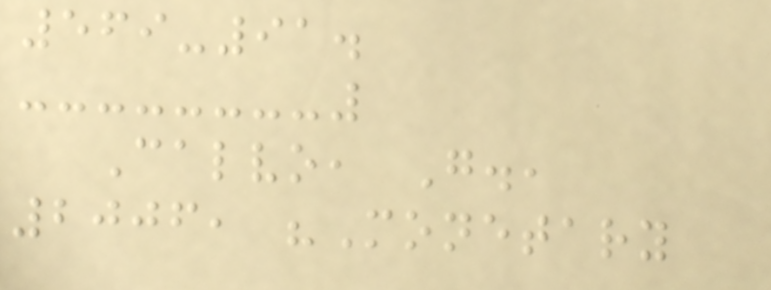569-91.
Calvo, G.,
2006, "Monetary
